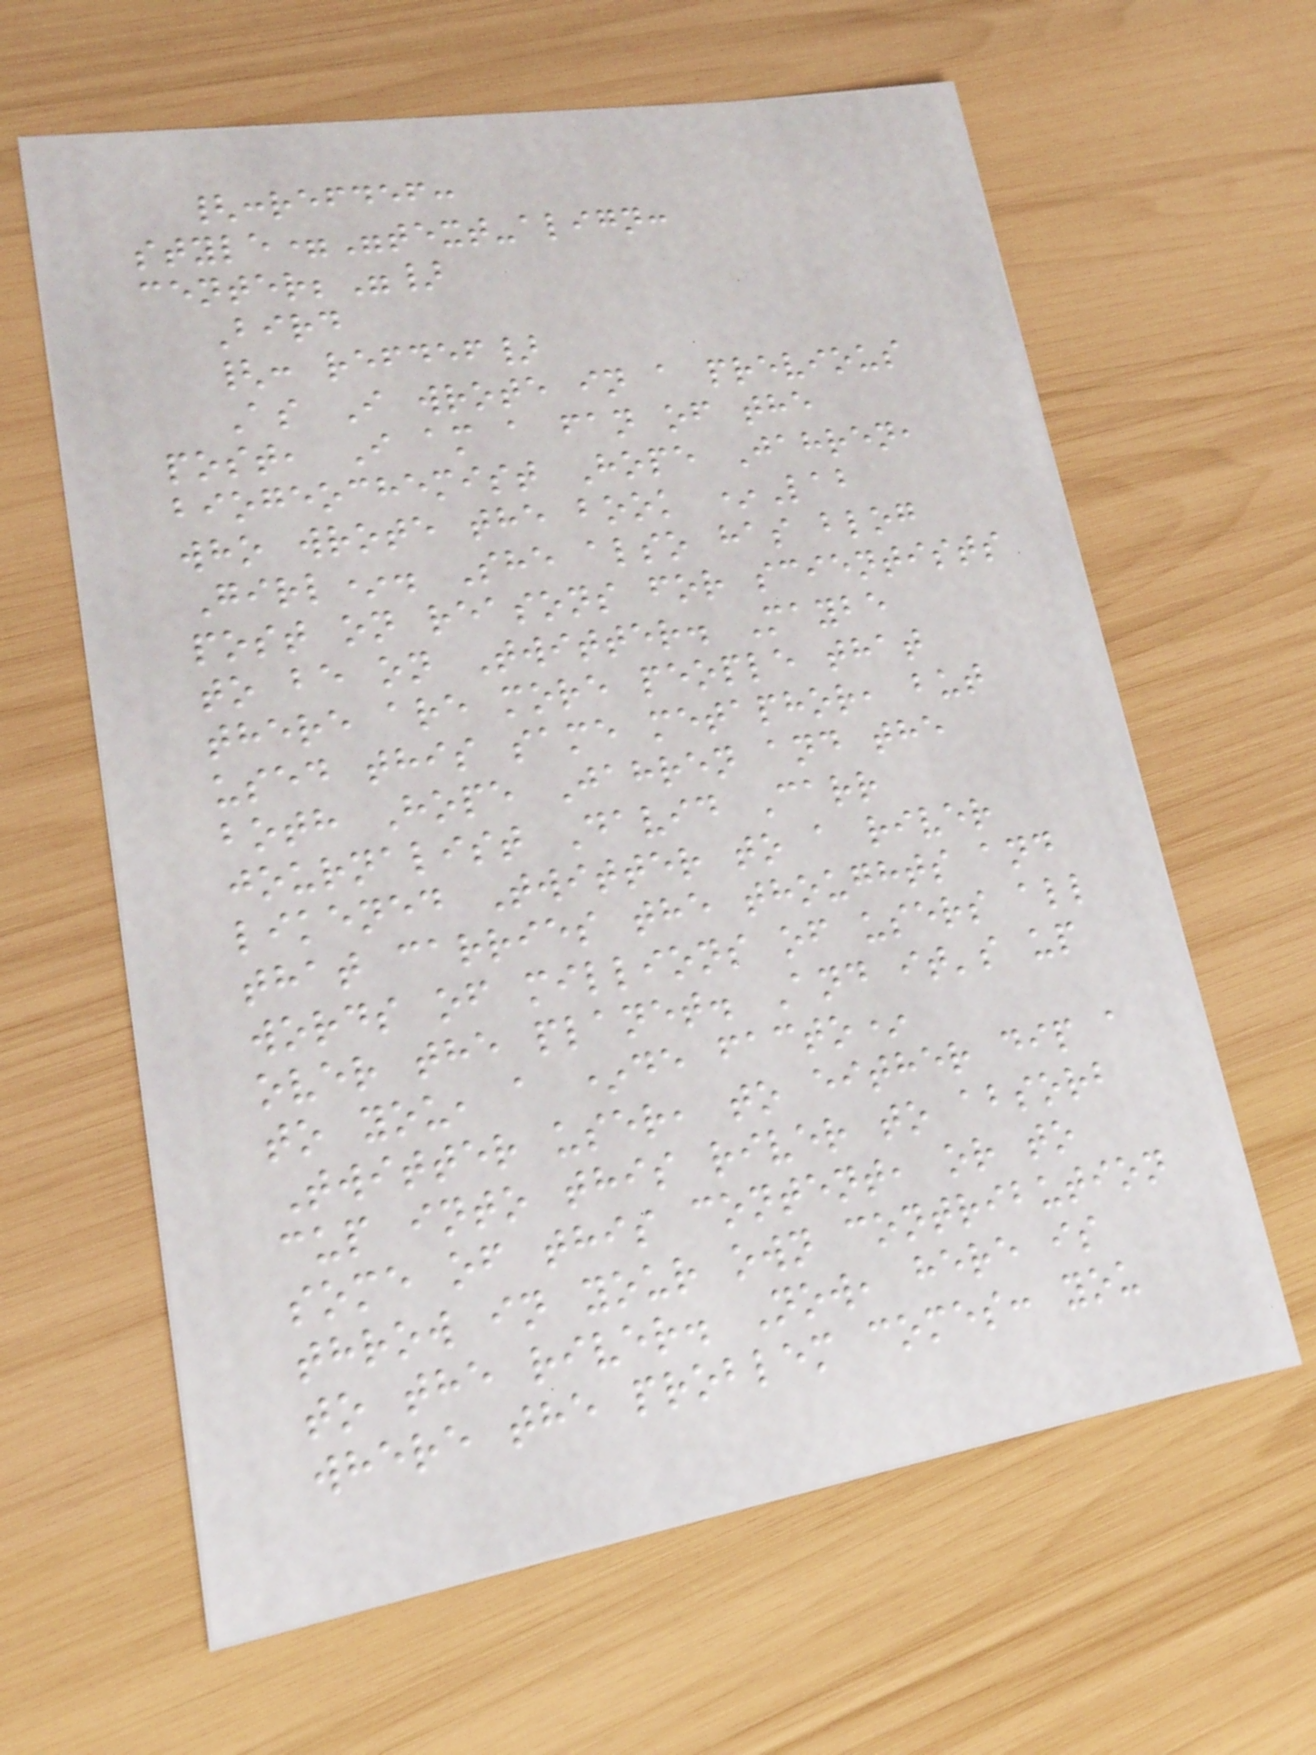{:refdef:
style="text-align:
center;"}
Bird
{: refdef}
As I wrote in a previous
post, I am a fan of the
biogeochemist Hope Jahren,
who wrote the book *Lab
Girl*. She also has blog
post on reasons for scientists
to be on Twitter. Maybe
there are more people that
used this same metaphor, but
both Hope Jahren and the
journalist David Carr
likened Twitter to a river
that carries the thoughts and
words of millions of users all
over the planet. And it's up
to you, a *de facto*
Twitter user, to either dip a
cup into this river to absorb
some of this content, or to
throw in your own contribution
to the river. Now, here is
where the problem comes: you
